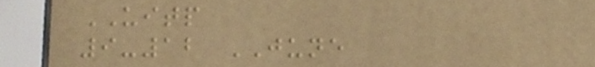UITP
9-12 JUNE
